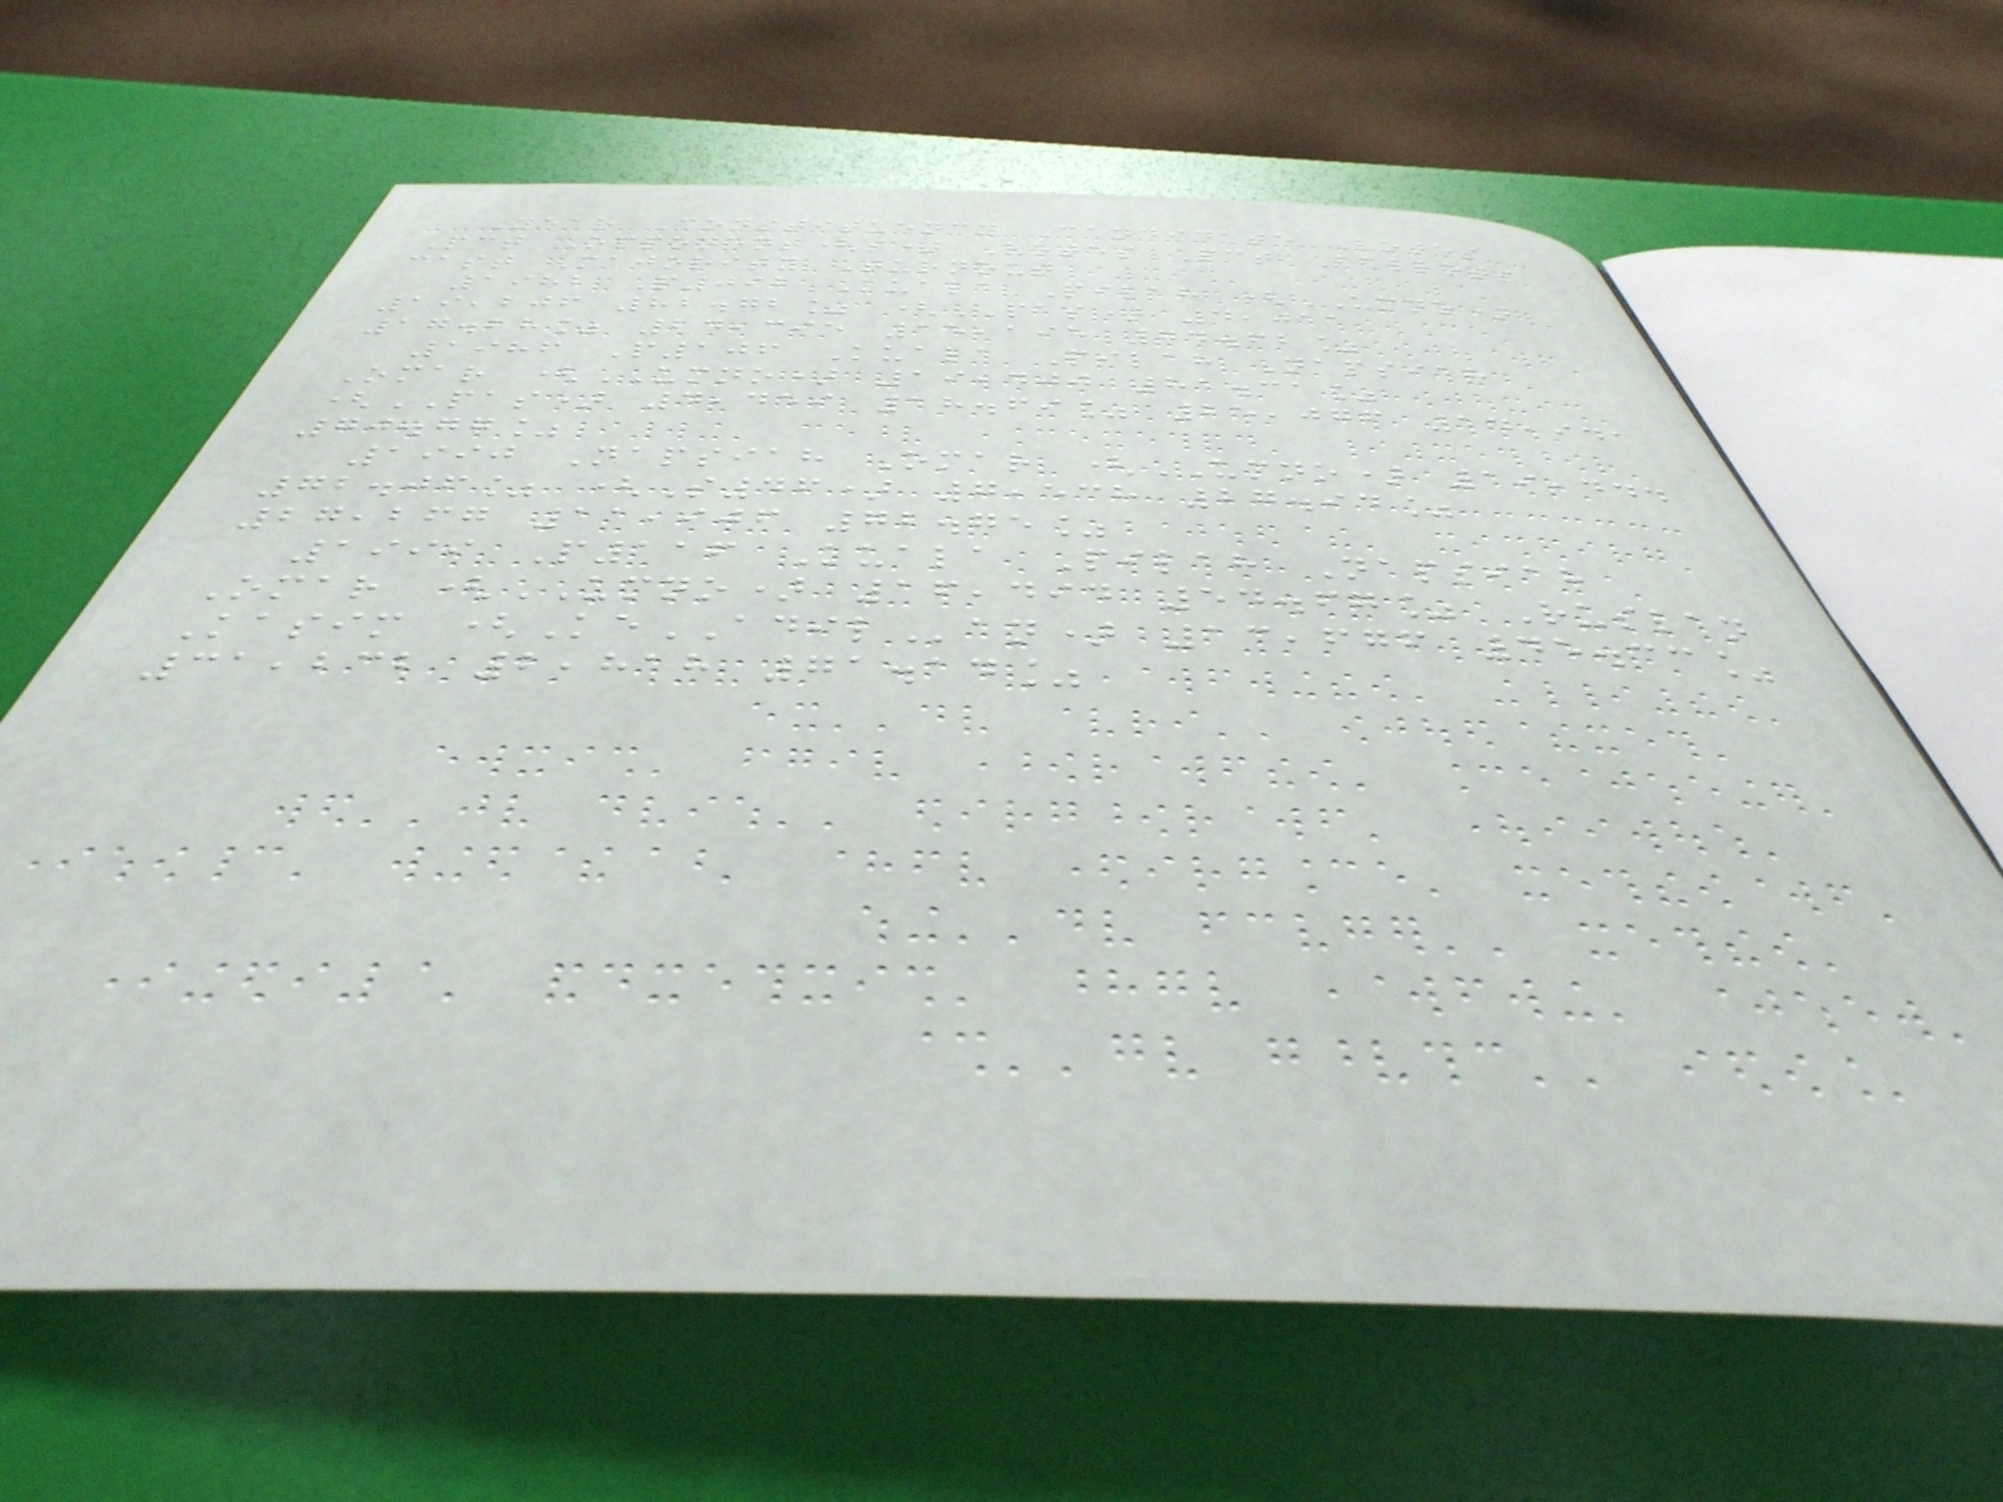Year Constituency Candidate Votes
Pct Opponent(s) Votes Pct Ballots
cast Majority Turnout
1982 P092 Kuala Pilah (UMNO)
19,206 82.72% (PAS) 4,011
17.28% 24,395 15,195 74.62%
1986 P106 Kuala Pilah Napsiah
Omar (UMNO) 19,400 81.31%
(PAS) 4,459 18.69% 25,076 14,941
70.77%
1990 Napsiah Omar (UMNO) 19,444
72.06% (S46) 7,538 27.94%
27,267 11,906 72.75%
1999 P116 Kuala Pilah Napsiah
Omar (UMNO) 16,494 54.67% Ruslan
Kasim (KeADILan) 13,676 45.33%
31,232 2,818 71.14%
